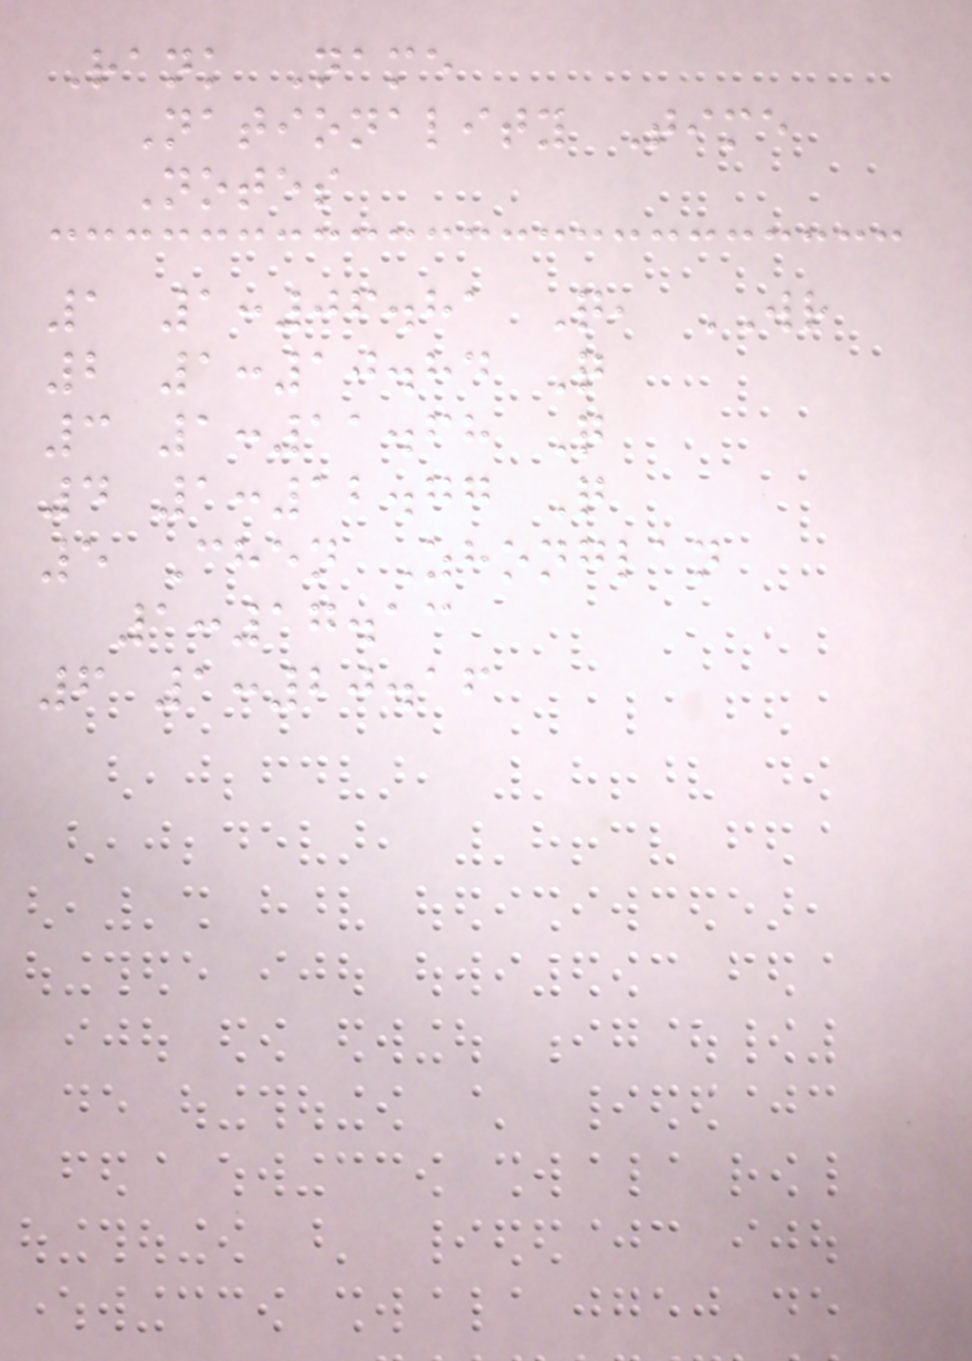Rank Name
Nationality Time
Notes
1 1:06.81 Q, WR
2 1:10.84 Q
3 1:11.68 Q
4 1:12.77 Q
5 Chen Zhonglan
1:17.13
6 1:20.16
